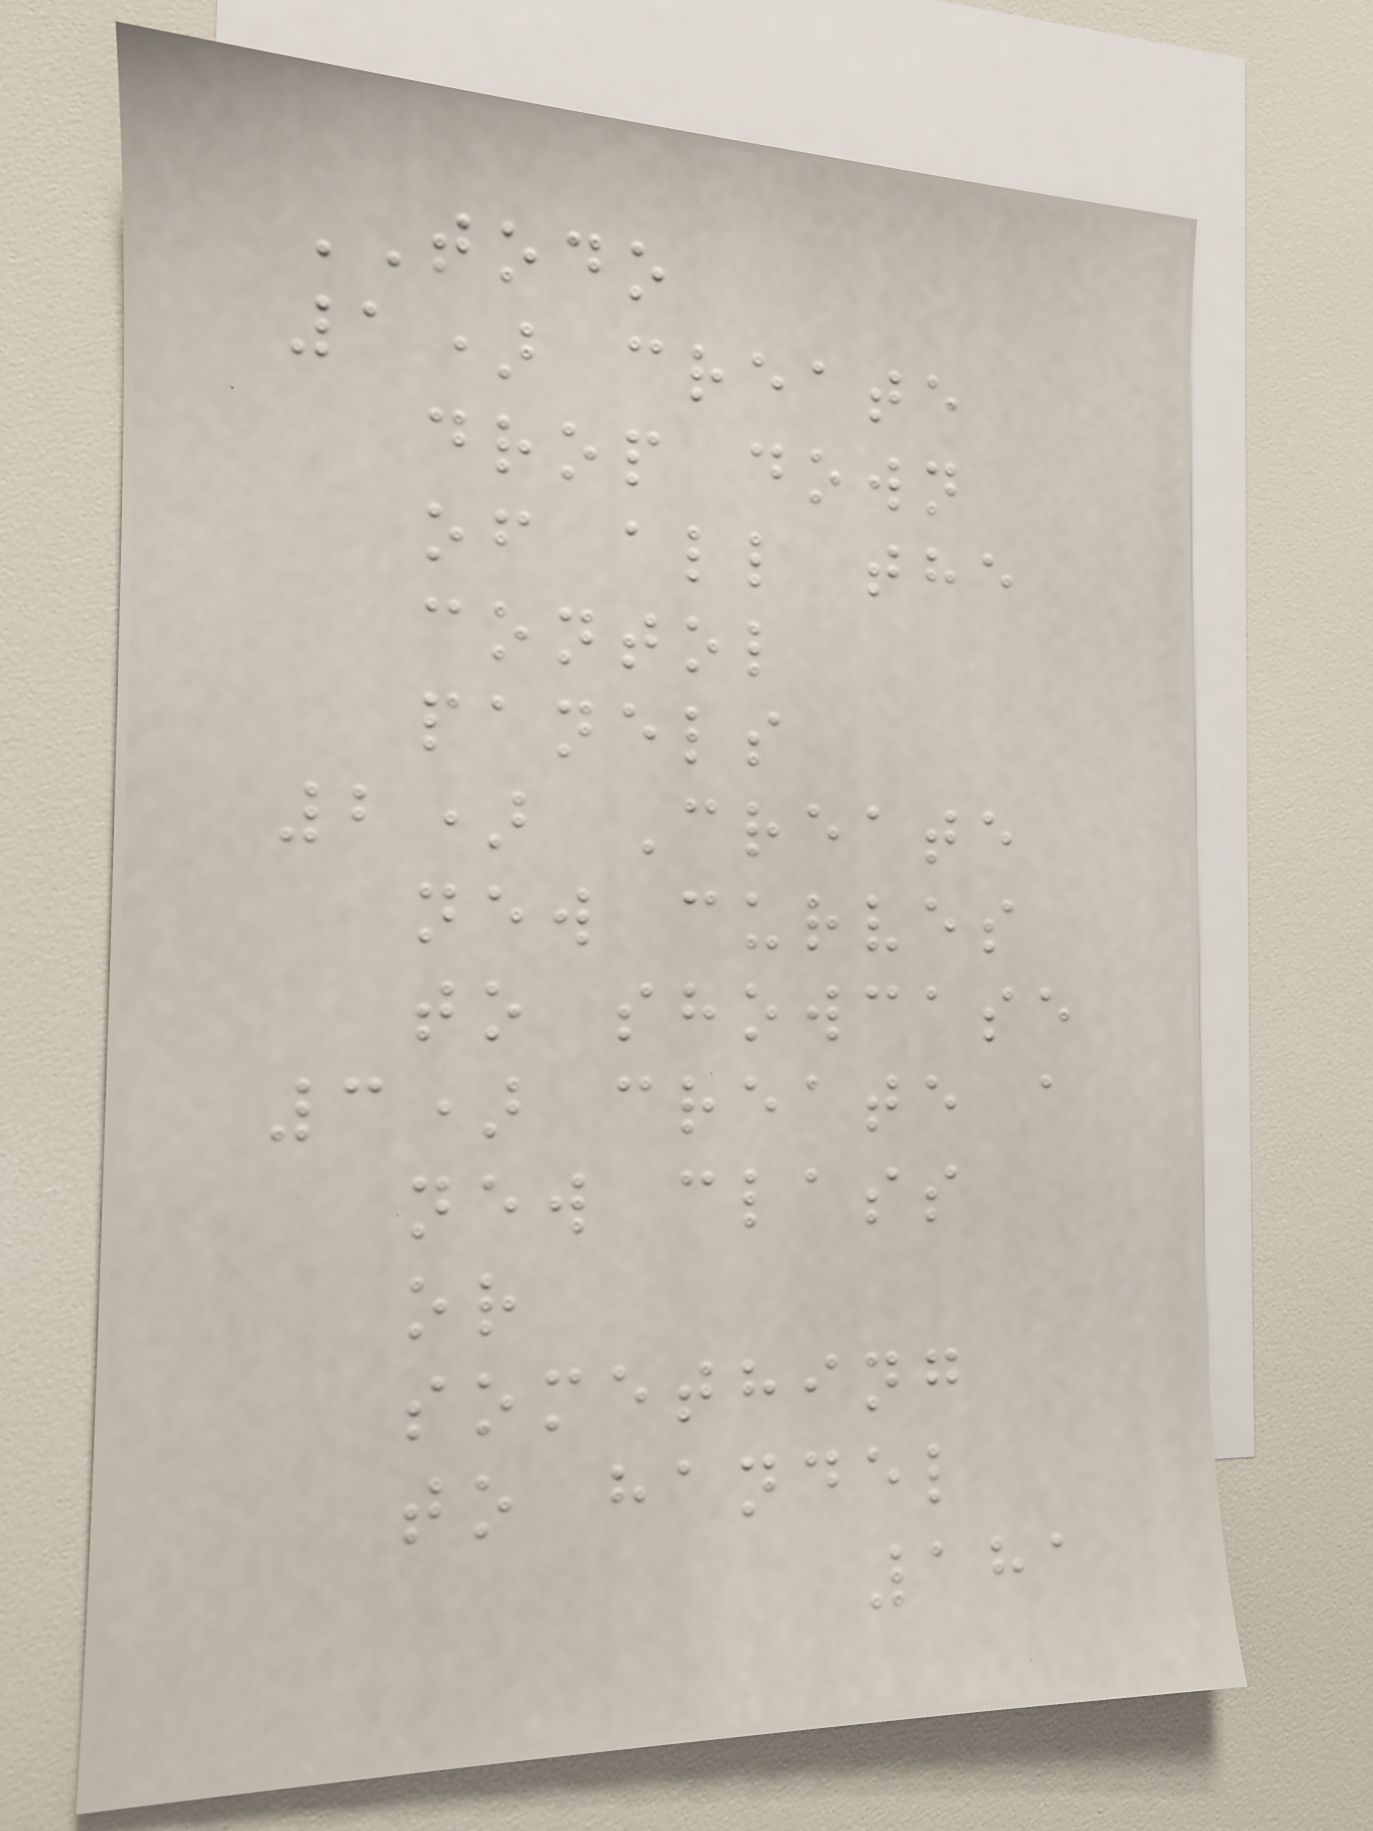TODO
1) create
drop down
of all the
contol
panels
2) Create
new curves
to showcase
3) create a
new class
or
something
to handel
181
